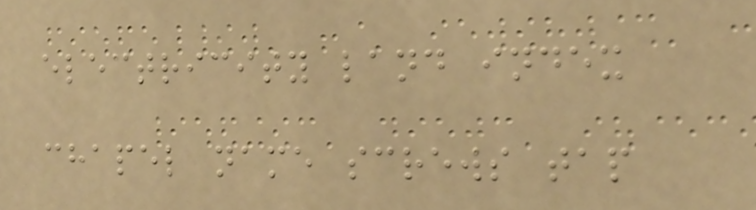electricity land index
chapel name screws tap
